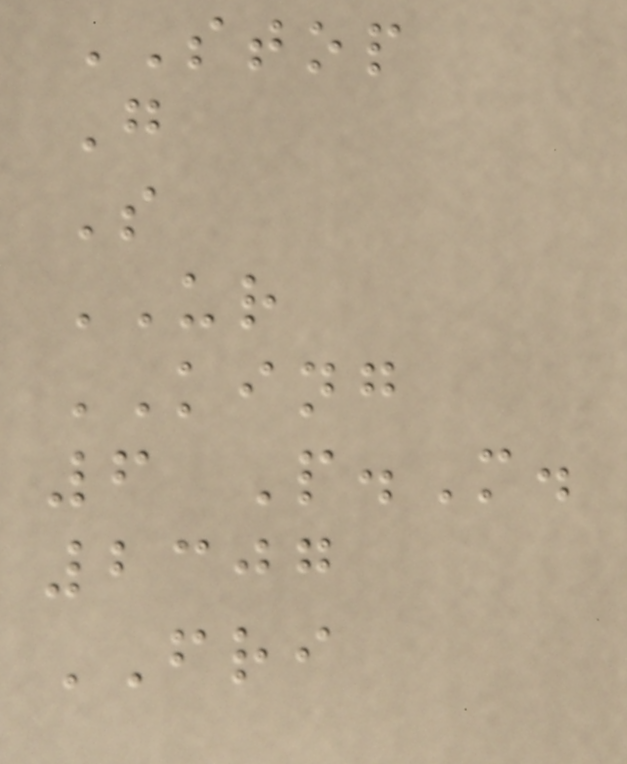STOP
G
S
UR
KING
6 P.M.
2307
FRI
